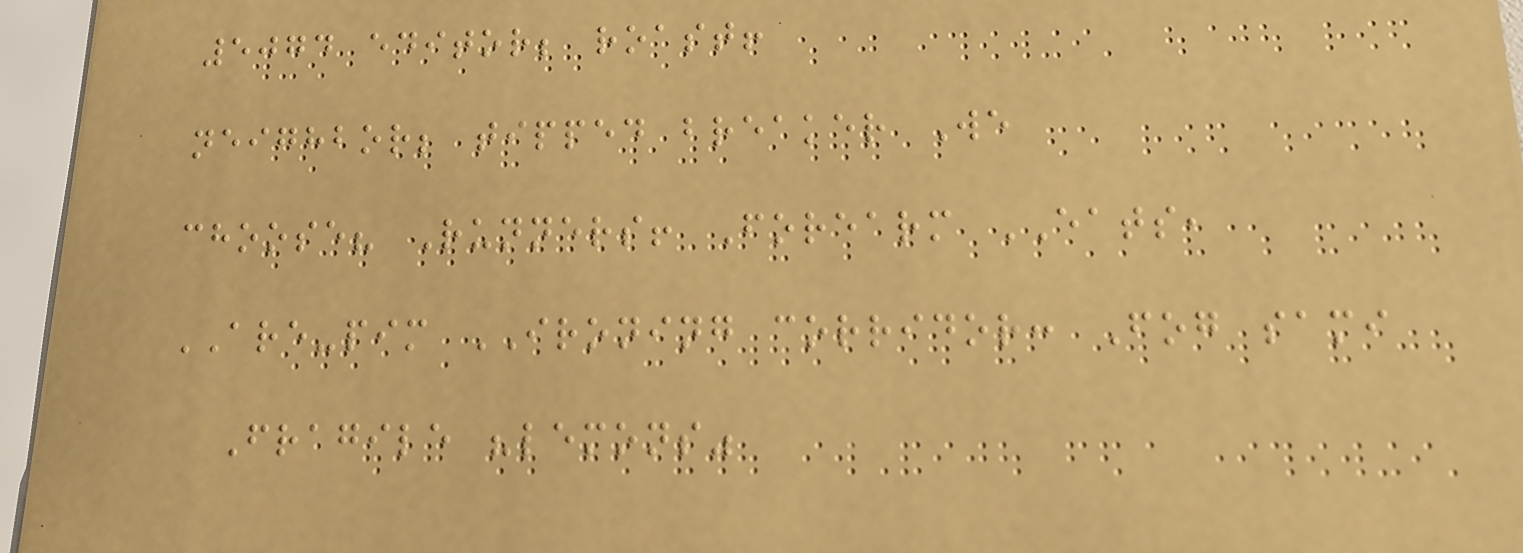5074 editor; roast!
neighbor; tipped breaker We
choose? Runners! Forearm EATS,
ARE-pim IRONING corridor: Fog sami
Fragile "lemons"
